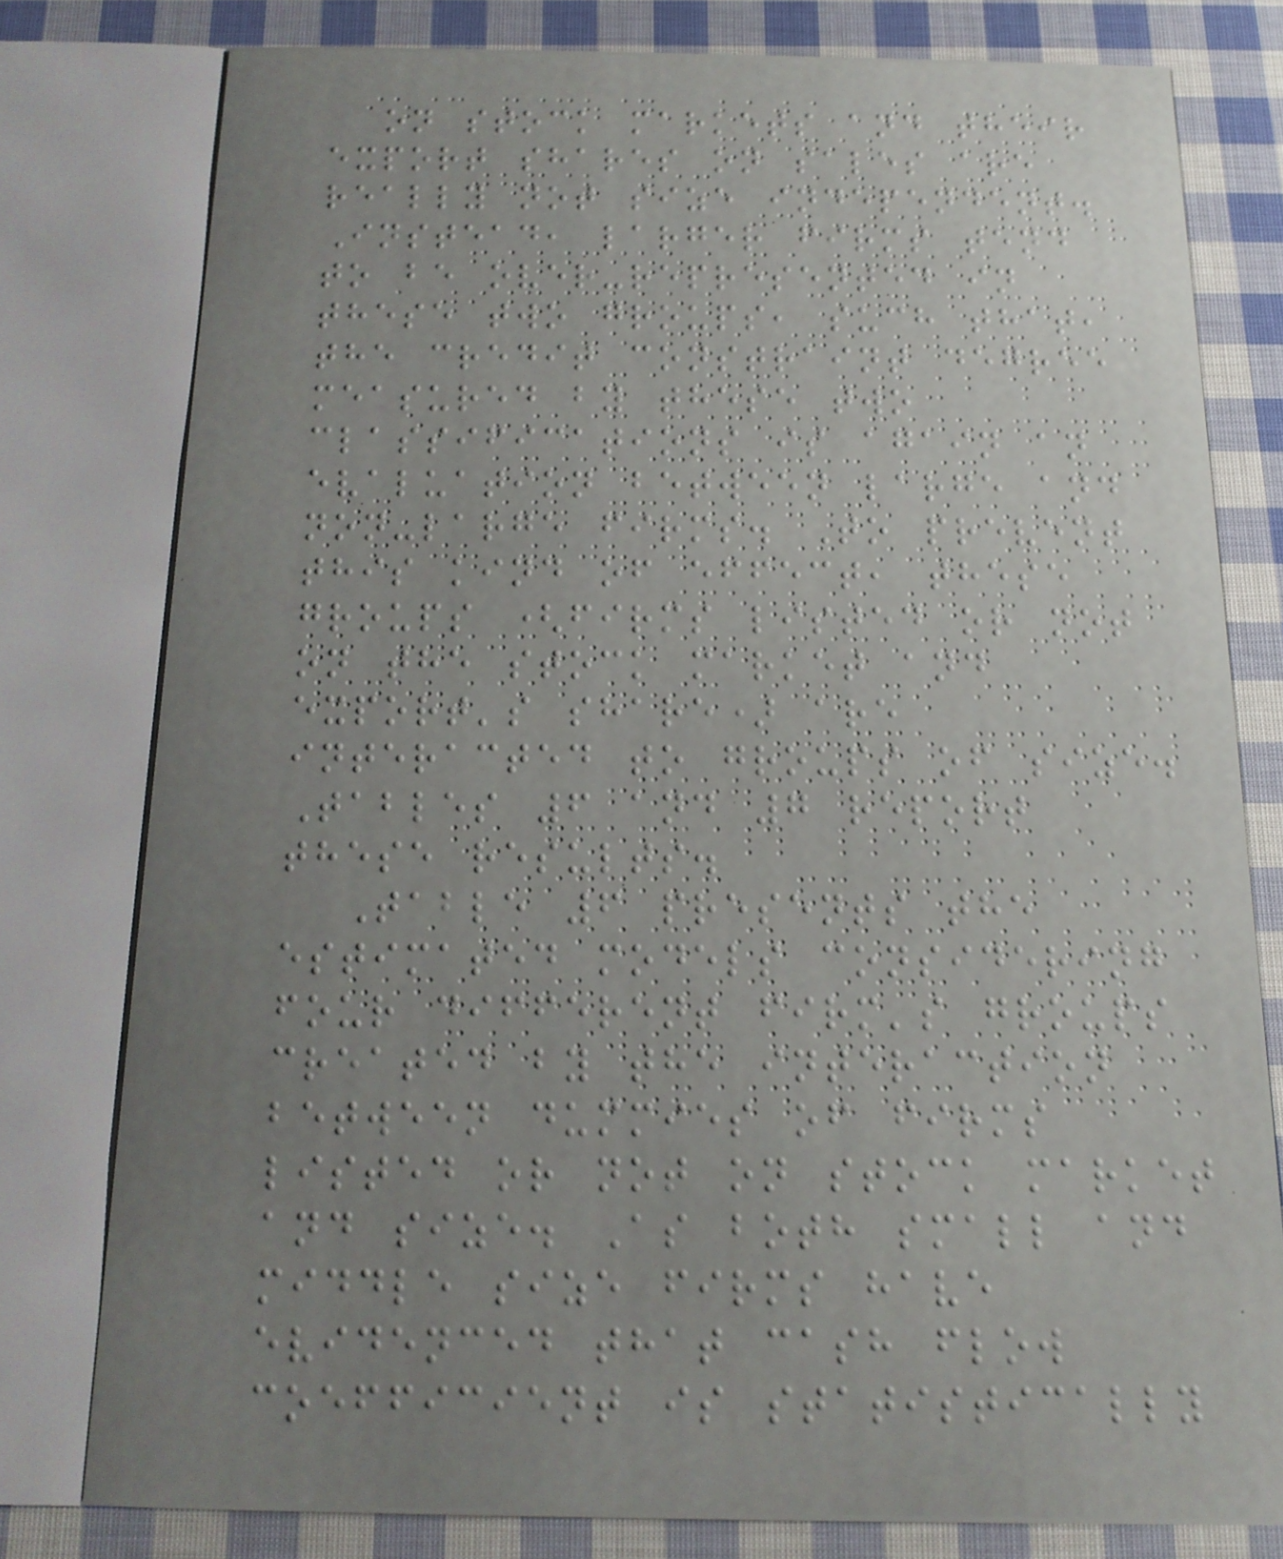on stock markets and their
export shares on sales are
really not size independent.
Instead, larger firms tend
to be over-represented in
these two groups, such that,
the credit constraint degree
measured by these two
classifications is again an
evaluation between large and
non-large firms. To prevent
this kind of effect, these
groups (firms listed or not
on the stock market and
export's share) are
interacted to groups of size.
Tables 6 and 7 report
these results.
Table 6 presents the
estimated models considering
four different firm's groups
created by the interaction
between dummies of firms
listed or not on stock market
and size. As both small and
middle size firms have
evidenced that cash flow
coefficient is statistically
